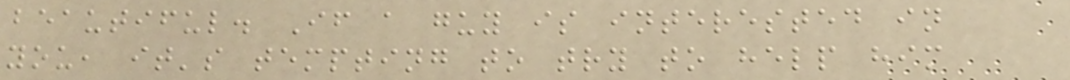beautiful. If a guy is interested in
you, it's tempting to try to help him
